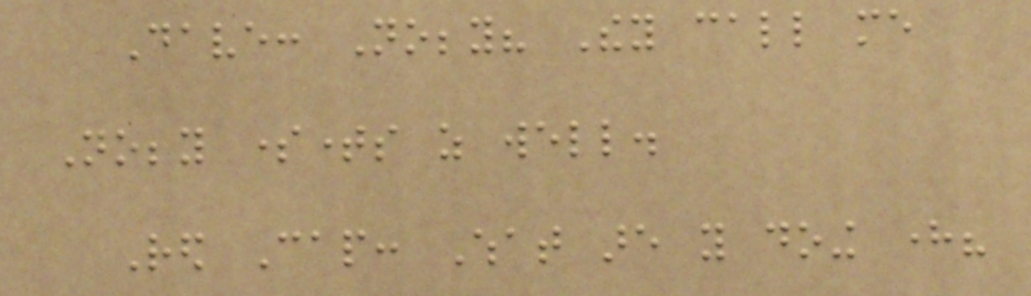Dave: Nobby? They call me
Nobby sometimes as well.
Red Cap: What are you doing here?
